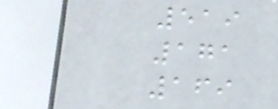519
171
169
